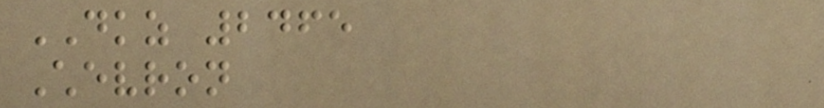DKZ 2465
Chevron
